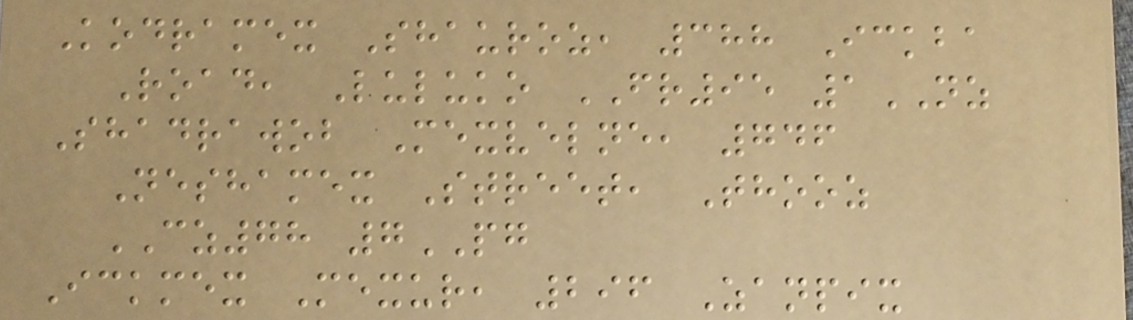Kodramex Shauroz, 388 Ickba
Road, Luluko FR95 1NZ
Shadrawob Mexvelne, 746
Neshamex Street, Thooz
CZ78 7PG
Ickmex Mexur, 296 Zanpix
